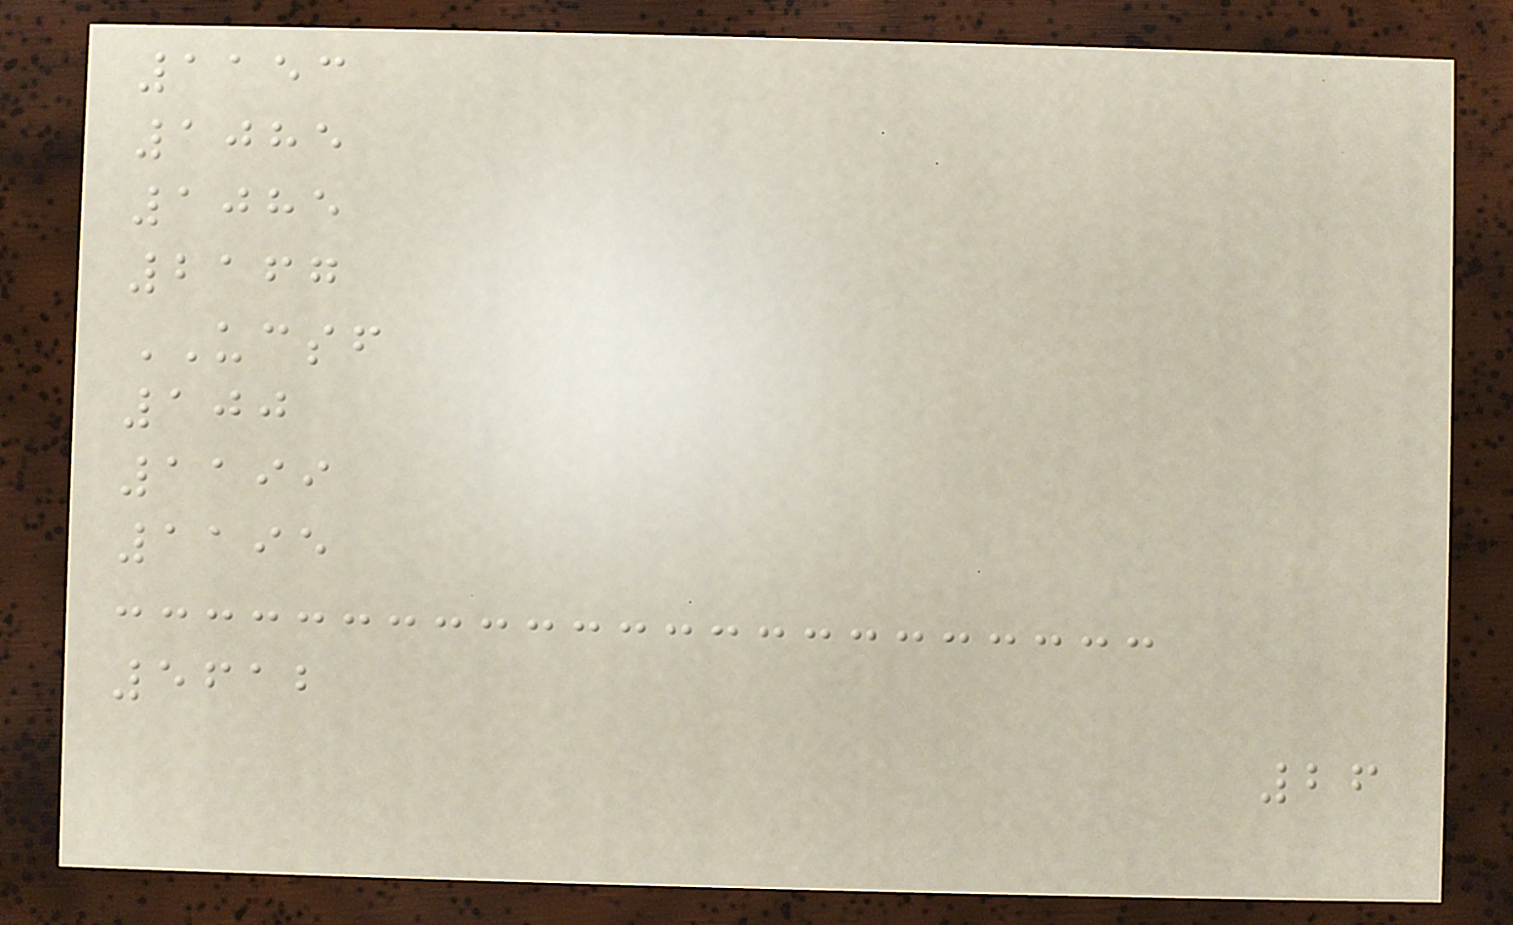1153
1085
1085
2167
UCSF
100
1199
1195
5612
26
